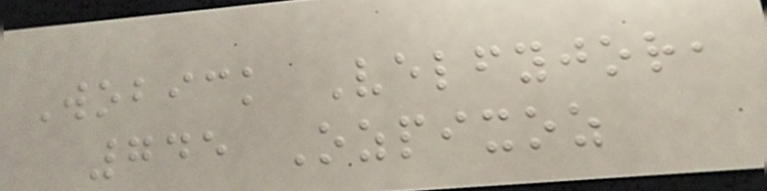Wobick Velfyjor,
745 Ozpixoz
